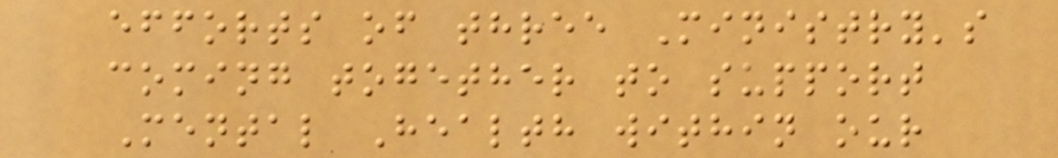efforts of three Ministry's
coming together to support
Mental Health within our
